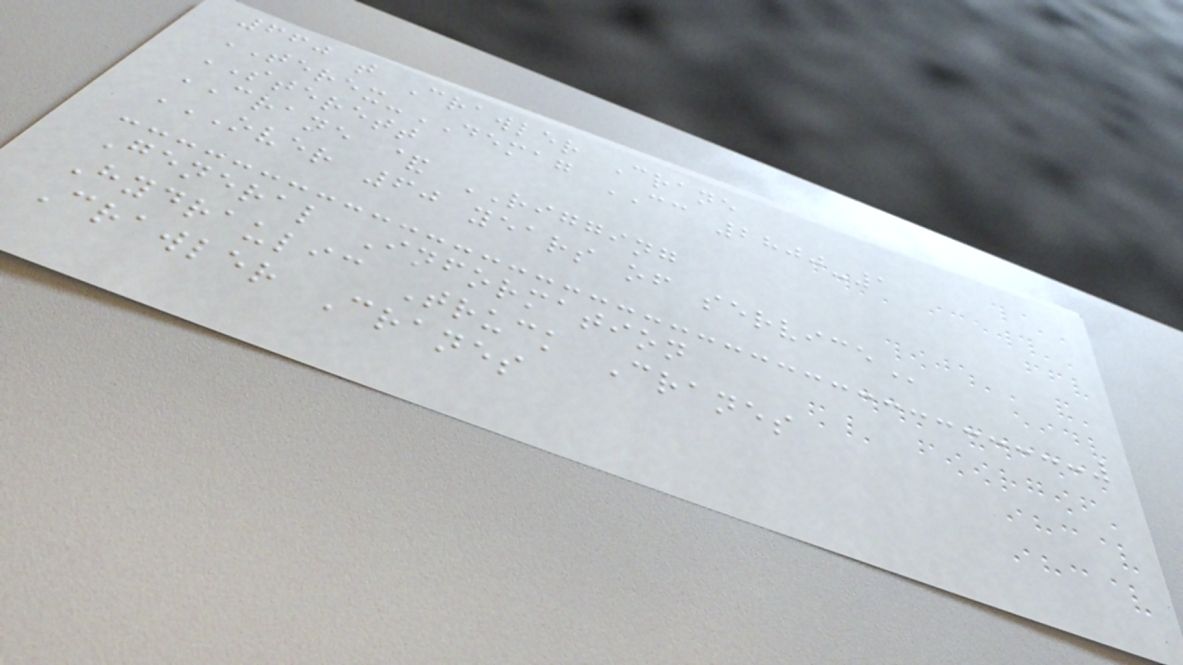660 t Crawler Crane
TEREX-DEMAG CC 2800-1
STERETT
CRANE & RIGGING
OVER 60 YEARS OF SERVICE
General Information
Hydraulic Truck Cranes
Crawler Cranes
